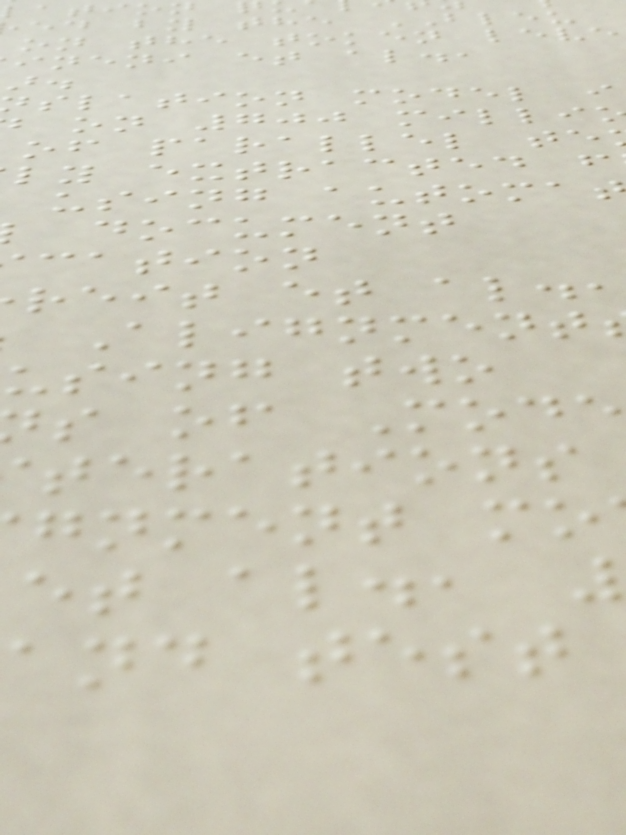ed by the BLEU
on the token leve
ineni et al.,
slation model i
on 700 milli
of parallel te
ly extracted f
using automa
document
cation
reit et al.
Alignment
using two
s of Mode
terations
gnment mo
et al.,
and test
